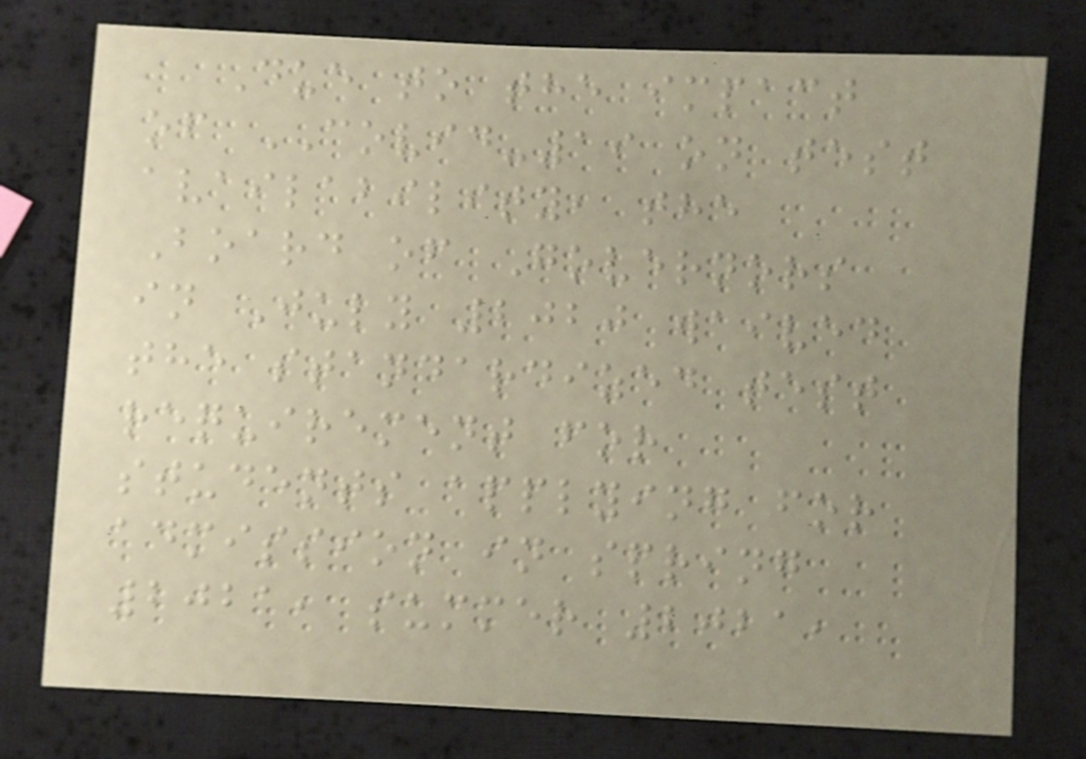Due to the impact
of COVID-19 on test
availability, the
Board of Governors
in July 2020 waived
the standardized test
requirement for
students applying for
admission in spring
2021, summer 2021,
